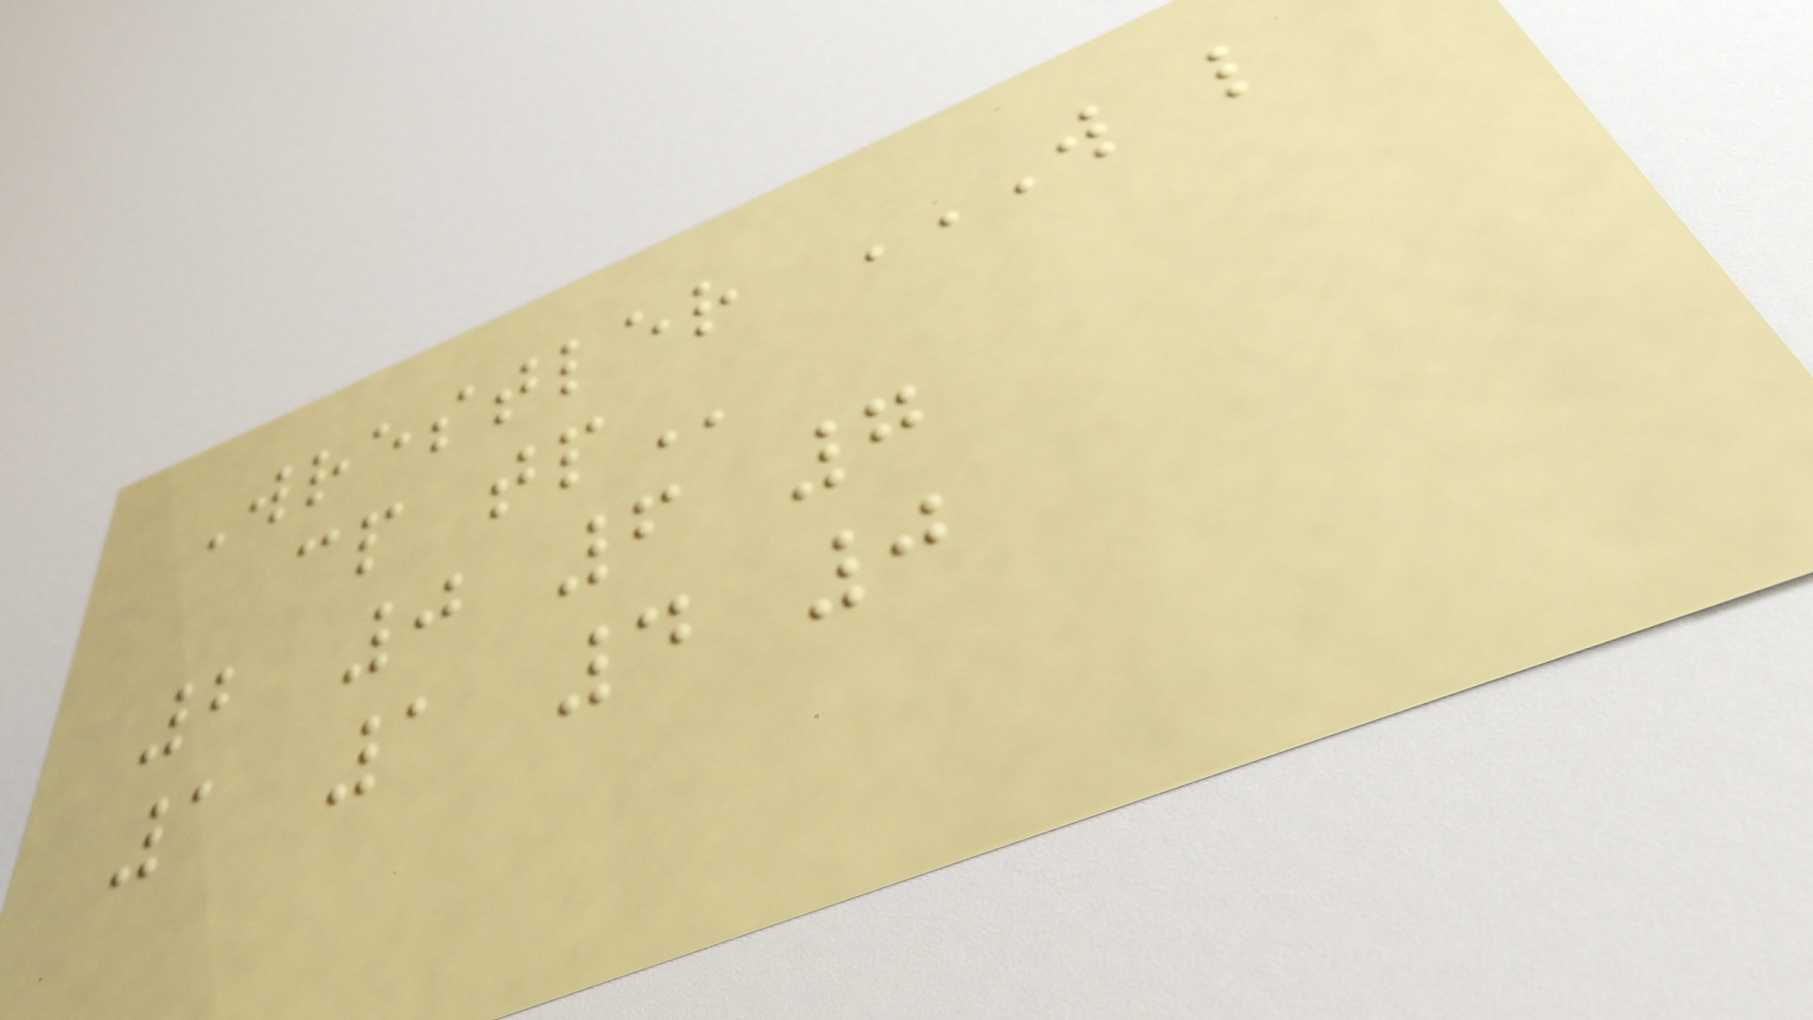Wrestler W L
CP TP
2 0 6 7
1 1 4 0
